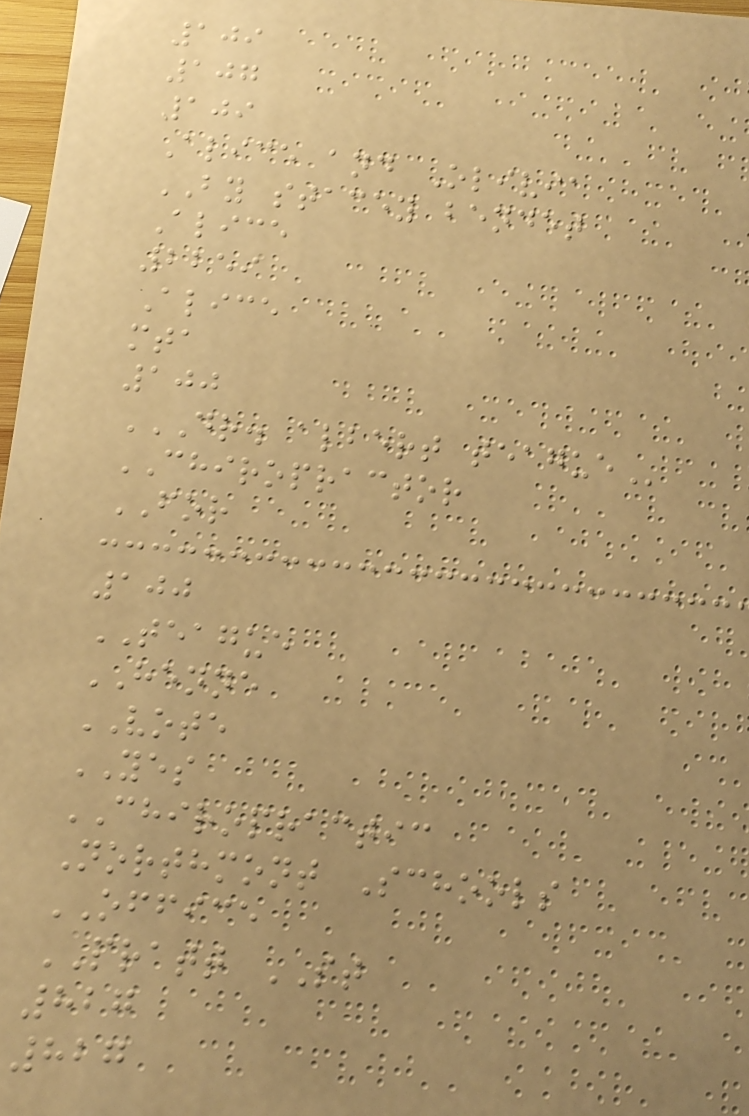109
107
109
Alice and Olivia
BY stacey bendet
Alice
2259
Alice
mta
100
DR. ALBERT TEAGUE
CHIROPRACTOR
FOR
100
TEAGUE
HENNE
VOTE
YES
CHIROPRACTIC
Northmont Schools
OFFICE
PRATT ST
827
827
